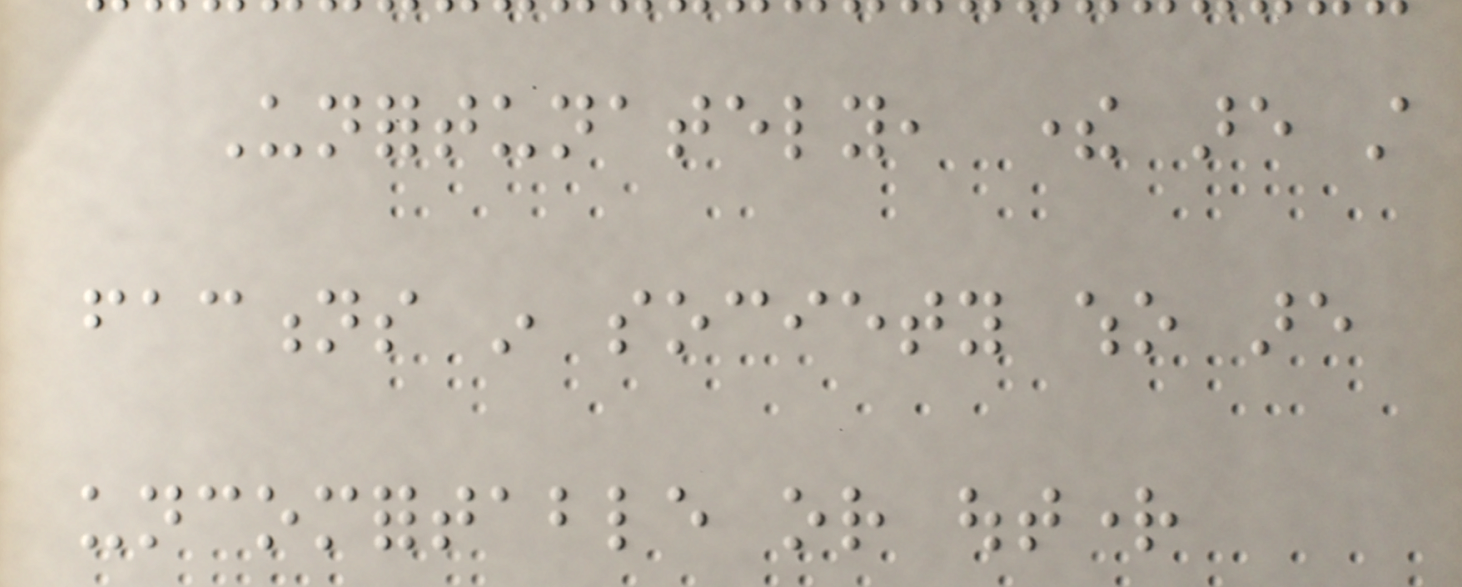Unfortunately, there are still
factions in society who are
uncomfortable or outright
